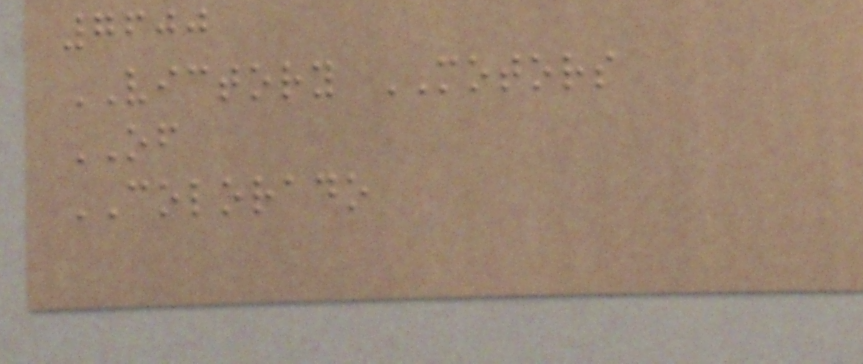7600
VICTORY MOTORS
OF
COLORADO
